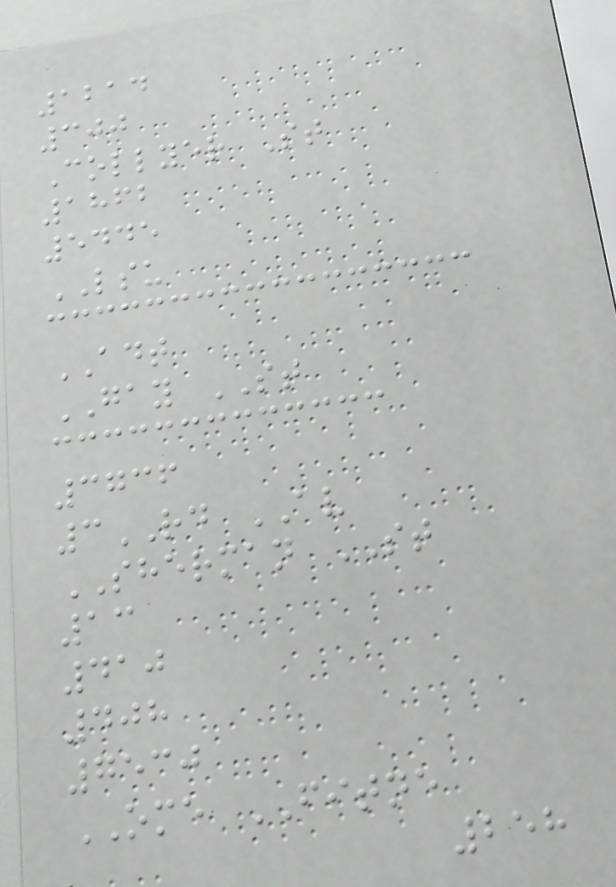1214
300
Collyer St
1862
5445
LSU
ADT
GAY ST
3736
3RD AV
SHERMAN ST
13
410
408
7530
OME FITNE
258
